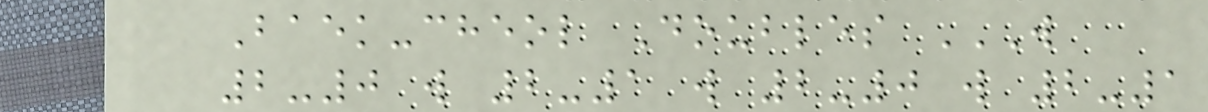Baek-cheol Doubles W
2-0 W 2-1 W 2-0 W 2-1
